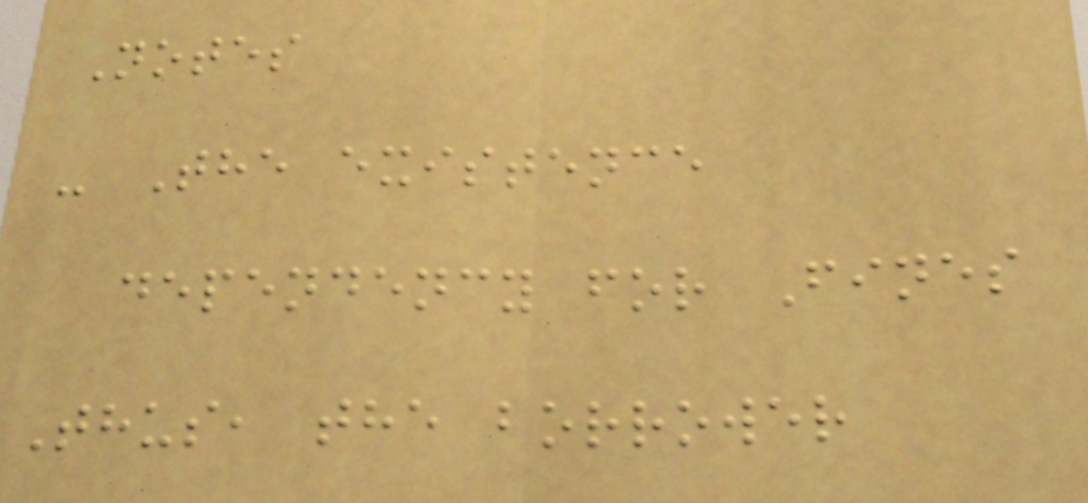Notes
- The existence
dependency for Fines
Thus, the borrower
